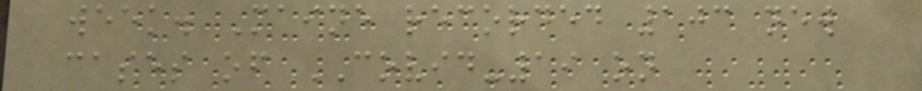week. Maine recorded 103 new
cases of COVID-19 on
